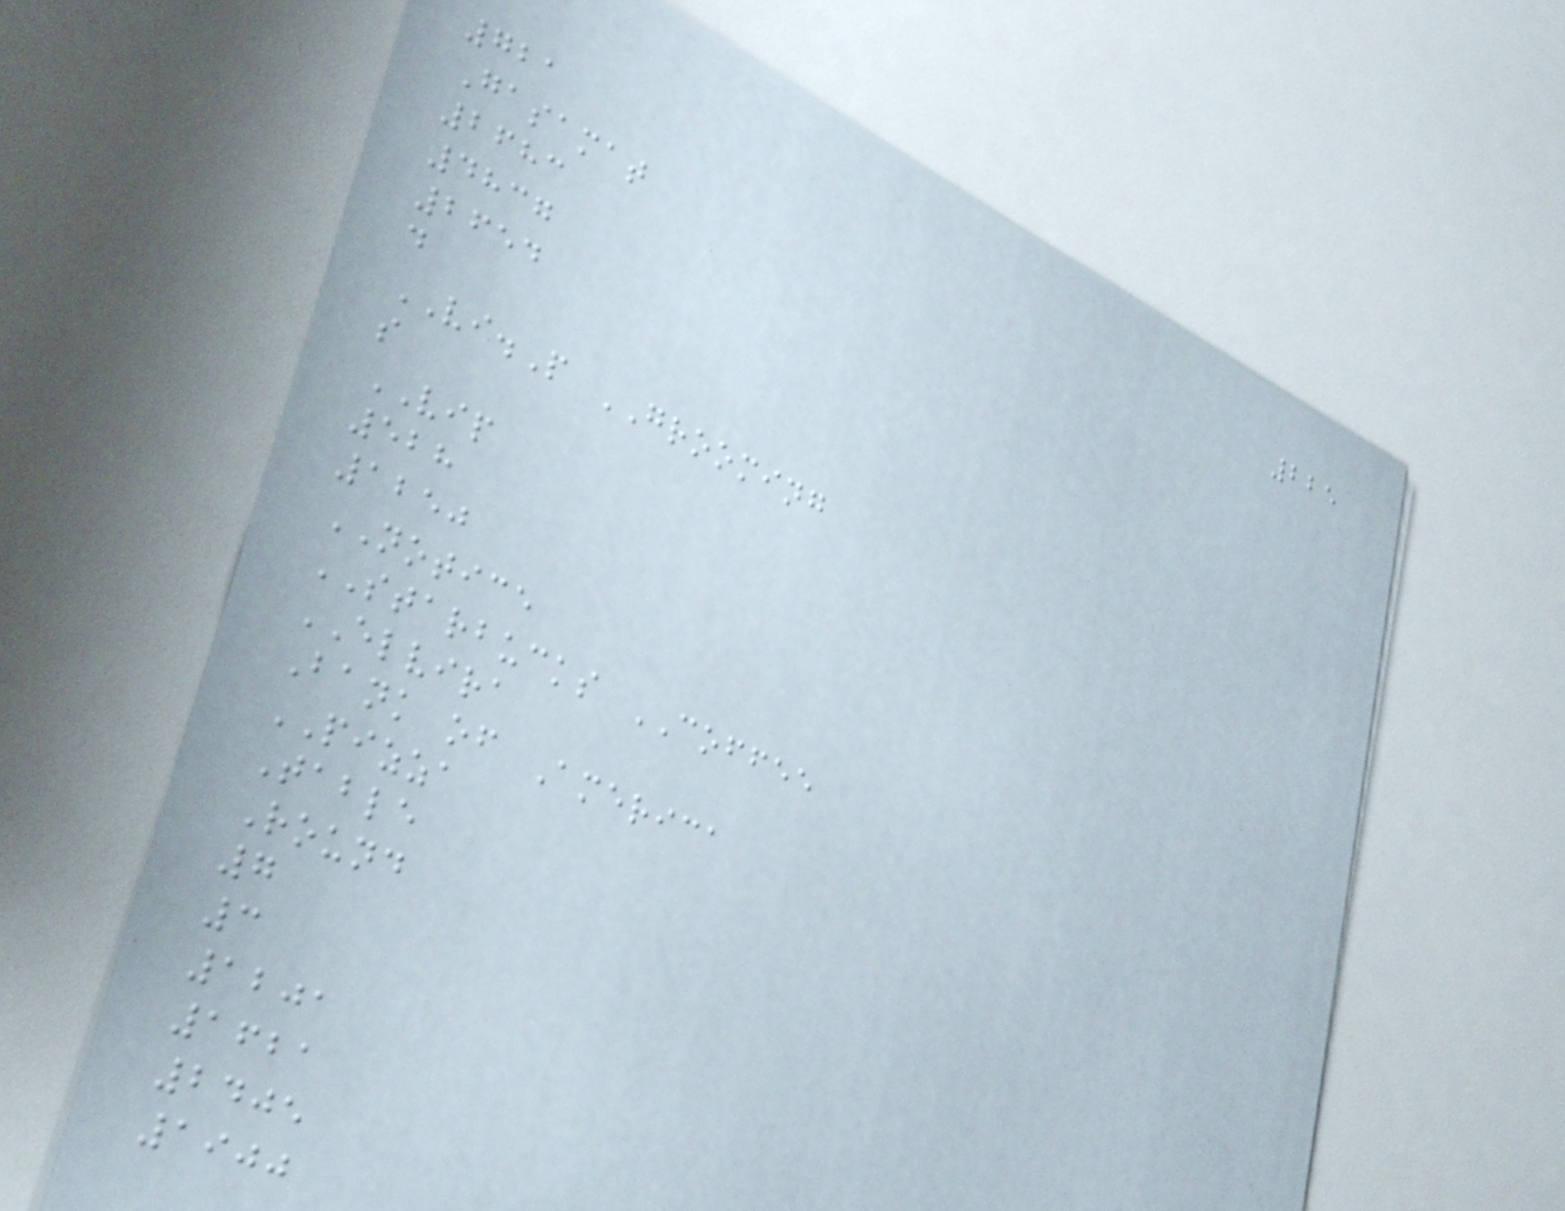225
721
Gasamat
2683
4837
2654
d
VI.P GROOMING
s
VIP
528
1250
NOTICE
STARBUCKS COFFEE
ELVIRA
Bank of America
PIZZA
Table
Round
7
3
1201
1621
2405
1900
